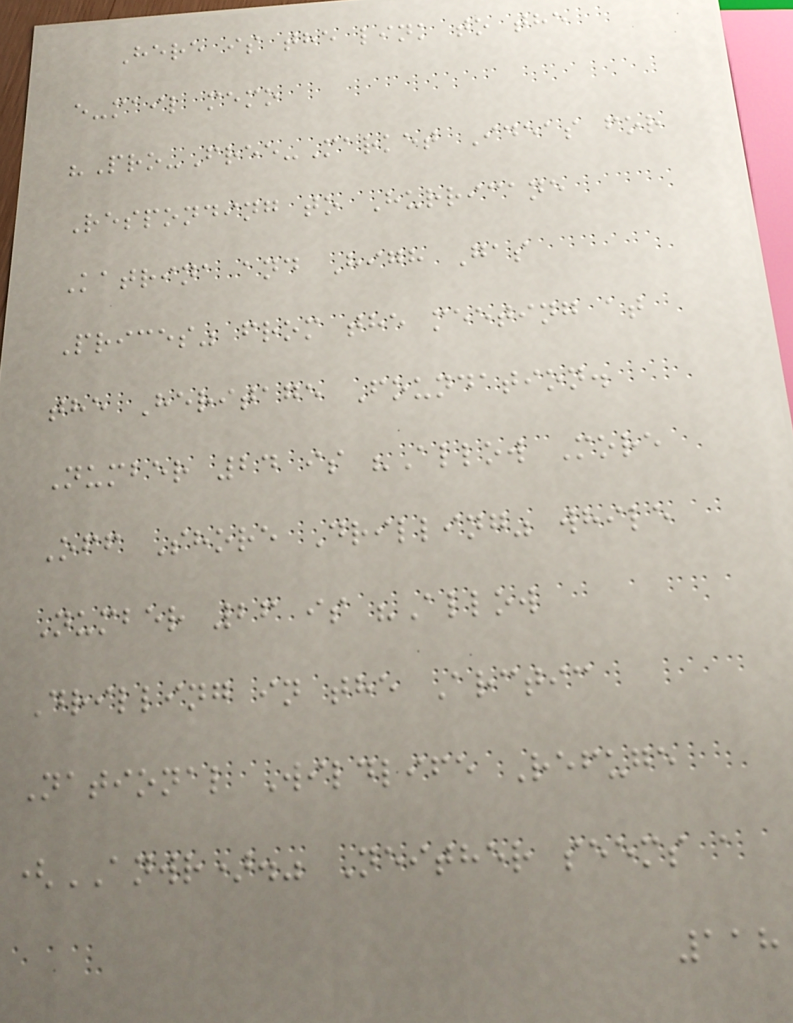Here is the link to the
e-mail memo
"Pro-Free-Market Ideas for
Responding to Hurricane
Katrina and High Gas
Prices" from the meeting at
the Heritage Foundation.
Number 24 is "Allow More
Off Shore Drilling" while
Number 26 is "Allow
Drilling in the Arctic
National Wildlife Refuge
(ANWR)." Neither seems a
118
